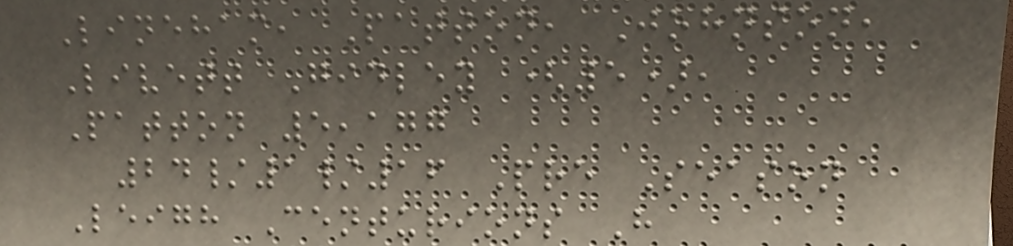Lineham, Patton, Johnson,
Livett Gidley (5),
Patton 5,177
24/1/16 Pre Season
Leigh Centurions H
